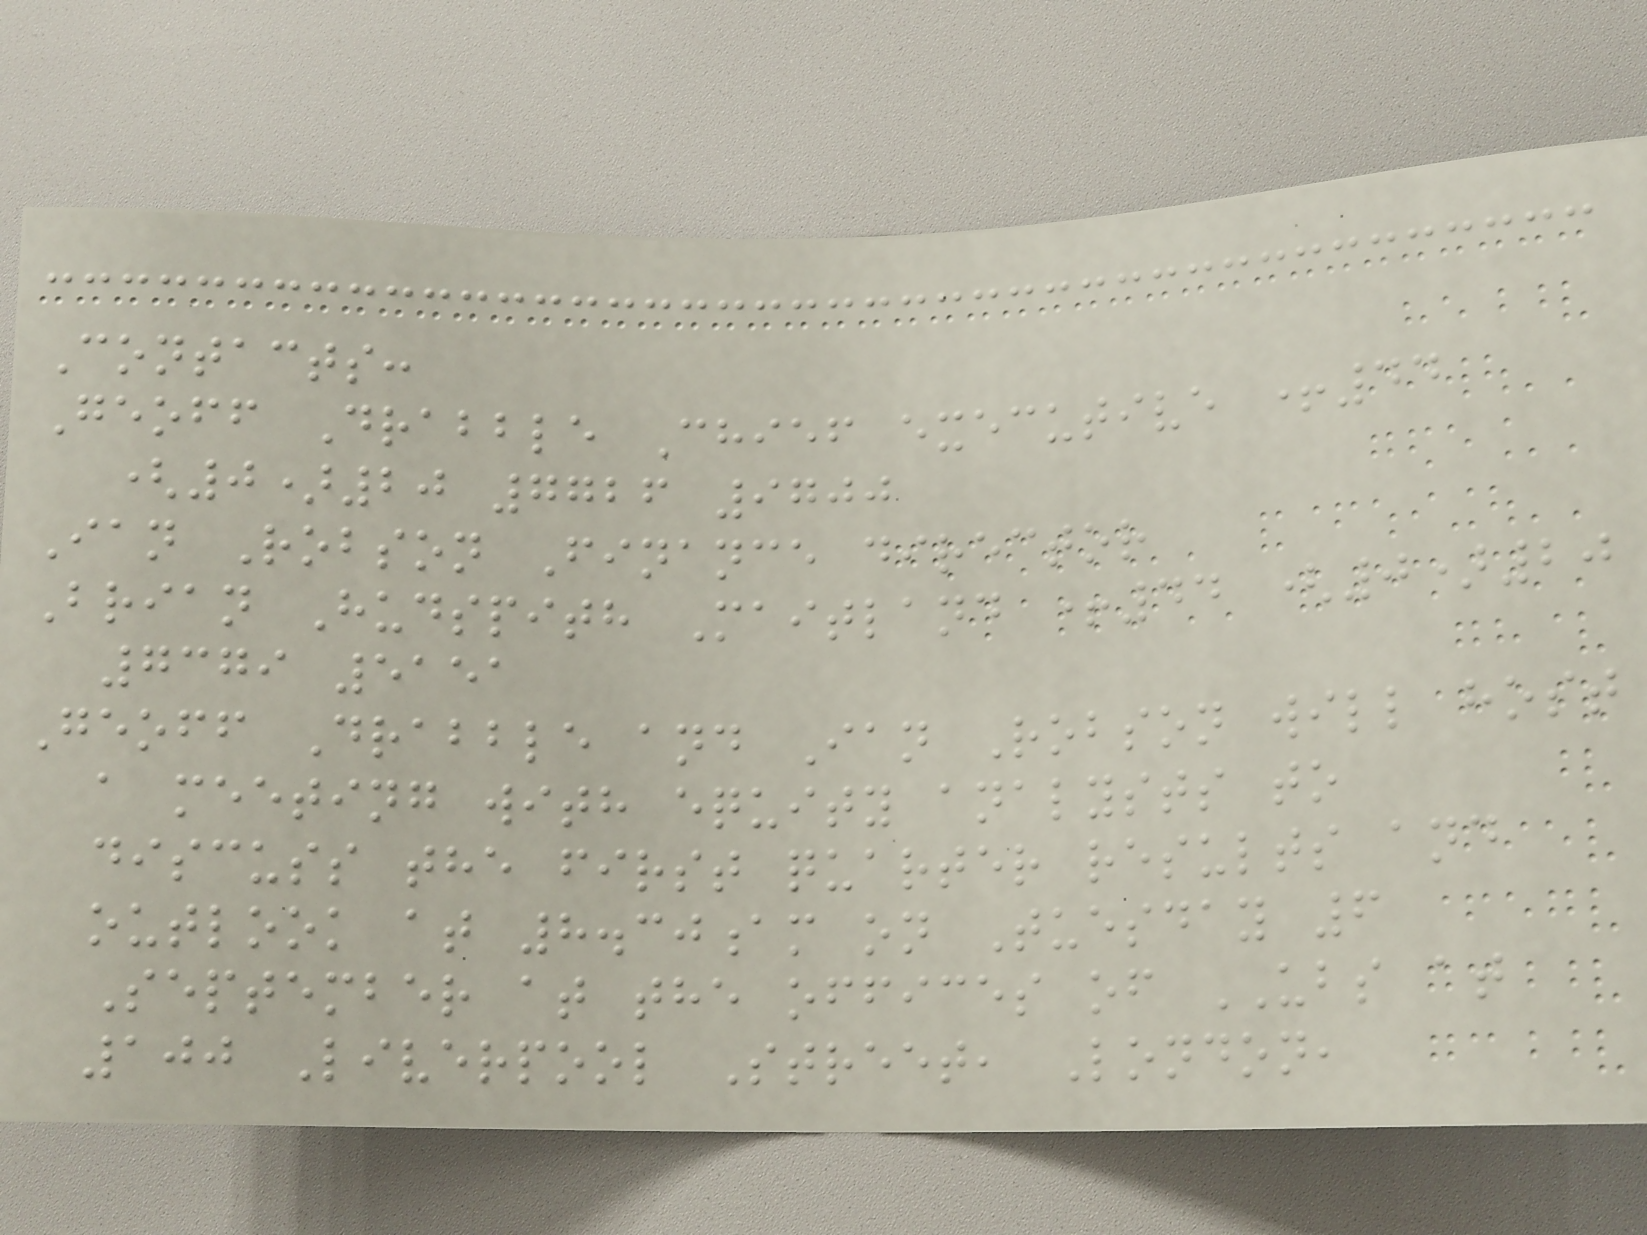Contacts:
Geoff Drabble Chief executive +44
(0)20 7726 9700
Ian Robson Finance director
Brian Hudspith Maitland +44 (0)20
7379 5151
Geoff Drabble and Ian Robson will host
a meeting with equity analysts to
discuss the first quarter results and
outlook at 8.30am on Tuesday 6
September at the offices of UBS at
100 Liverpool Street, London,
